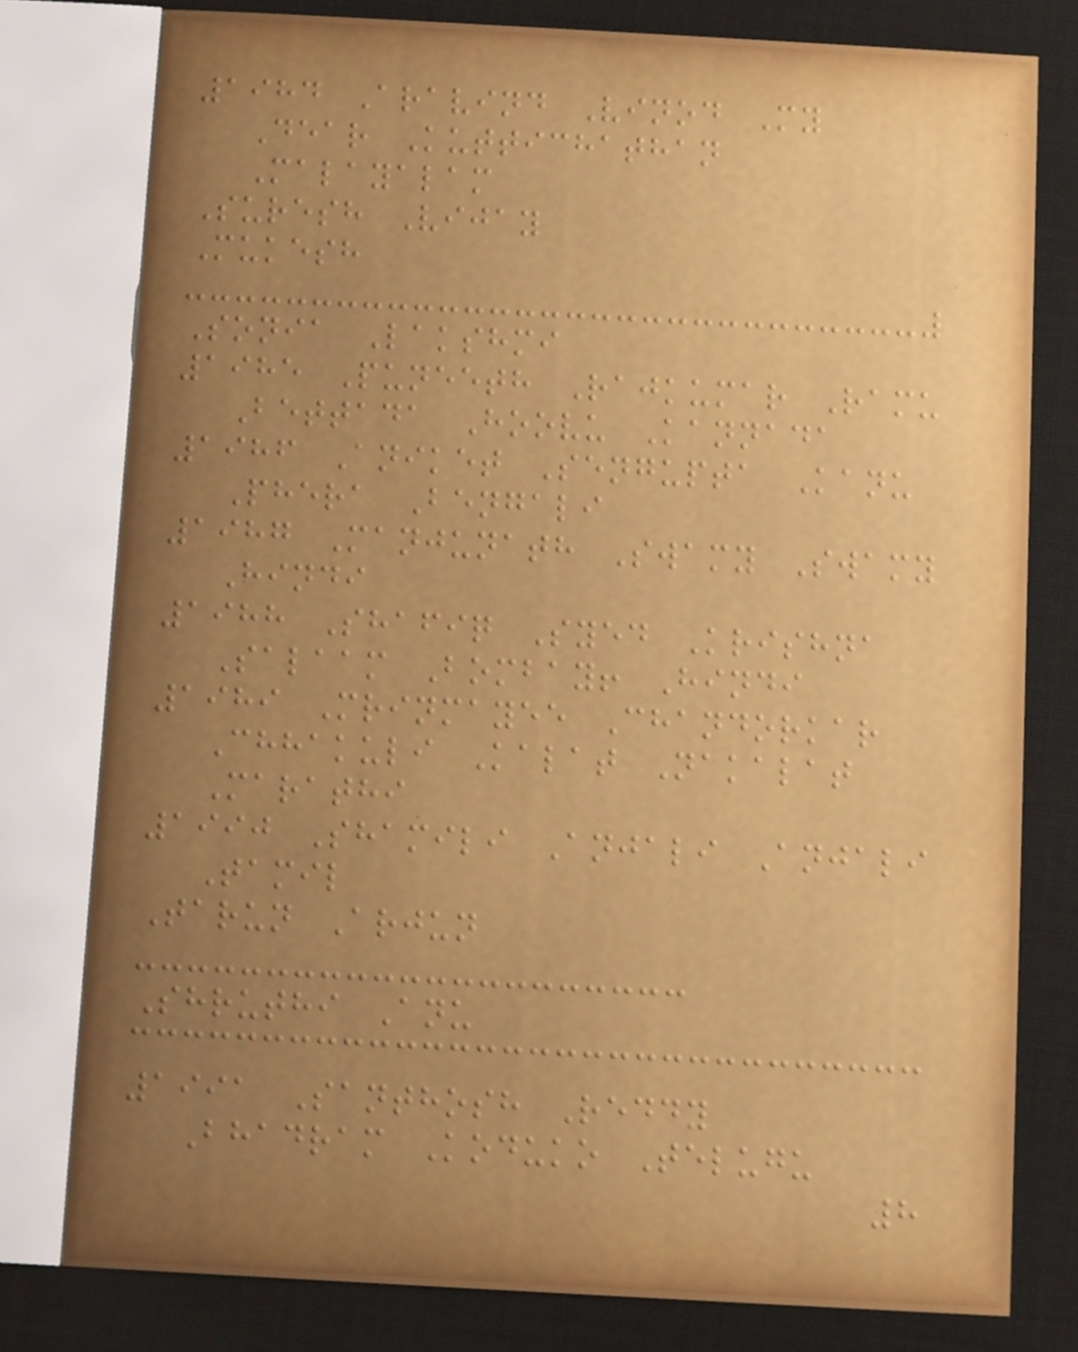1984 Aravind Vinod My
Dear Kuttichathan
Malayalam
Suresh Vijay
Mukesh
Sonia Lakshmi
1985 Puneeth Rajkumar Ramu
Bettada Hoovu Kannada
1986 Aniket Sengupta Kanu
Phera Bengali
1987 Manjunath Swamy Swamy
Hindi
1988 Shafiq Syed Krishna
Salaam Bombay! Hindi
1989 Mrinmayee Chandorkar
Chhakuli Kalat Nakalat
Marathi
1990 Shamili Anjali Anjali
Tamil
Tarun Arjun
Shruthi Anu
1991 Santhosh Reddy
Bhadram Koduko Telugu
8
